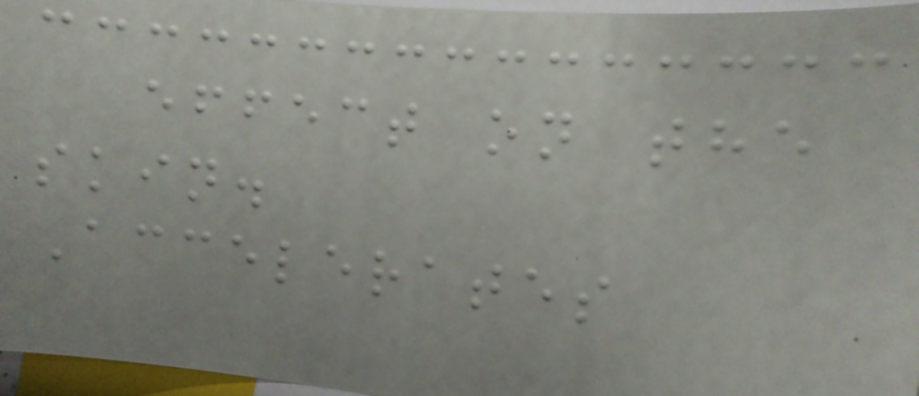effect on the
skin.
Accelerates
